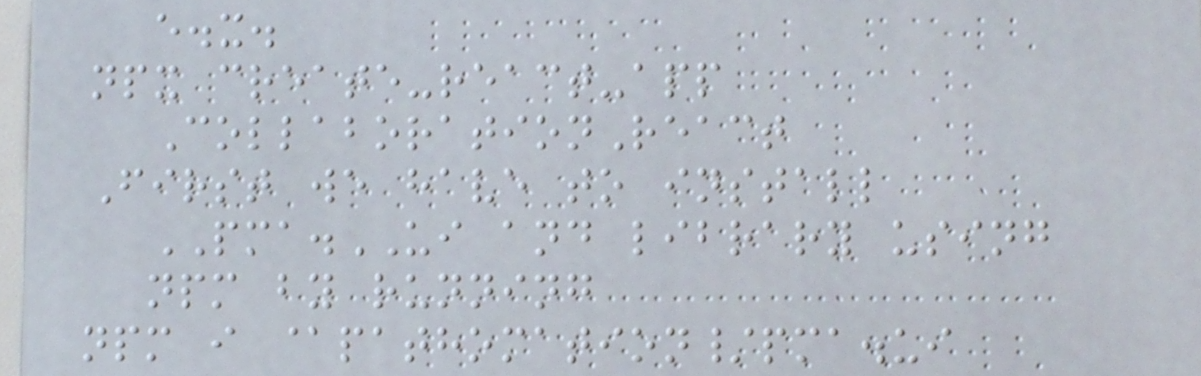e.x.
npx create-react-app
CollaborationReact
First we have to install
PMA.UI and library using
npm by running
npm i @pathomation/pma.ui
